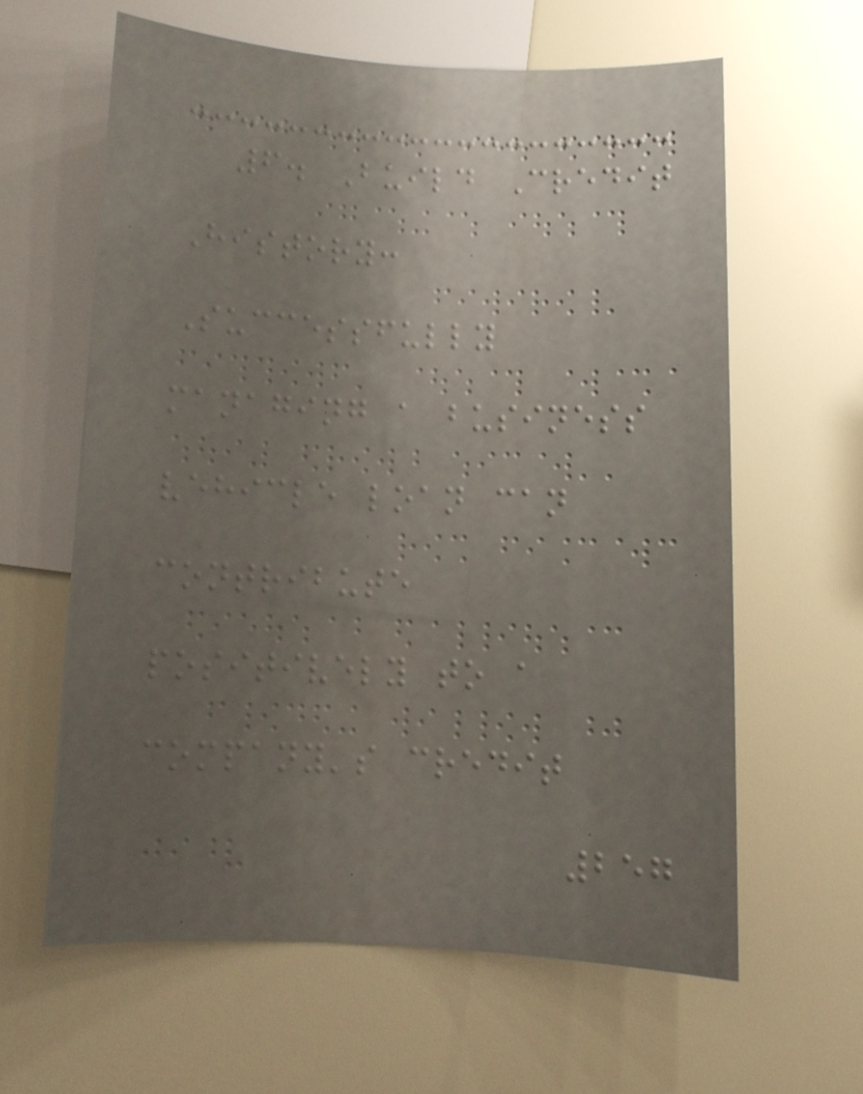6. Build Credit
History:
Successfully
managing a business
vehicle loan can
contribute
positively to a
company's credit
257
